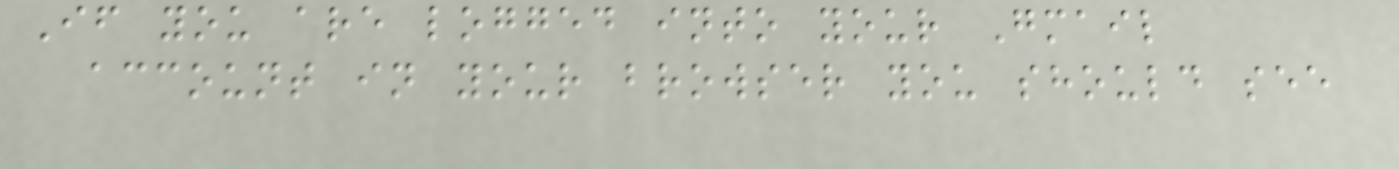If you are logged into your Gmail
account in your browser you should see
